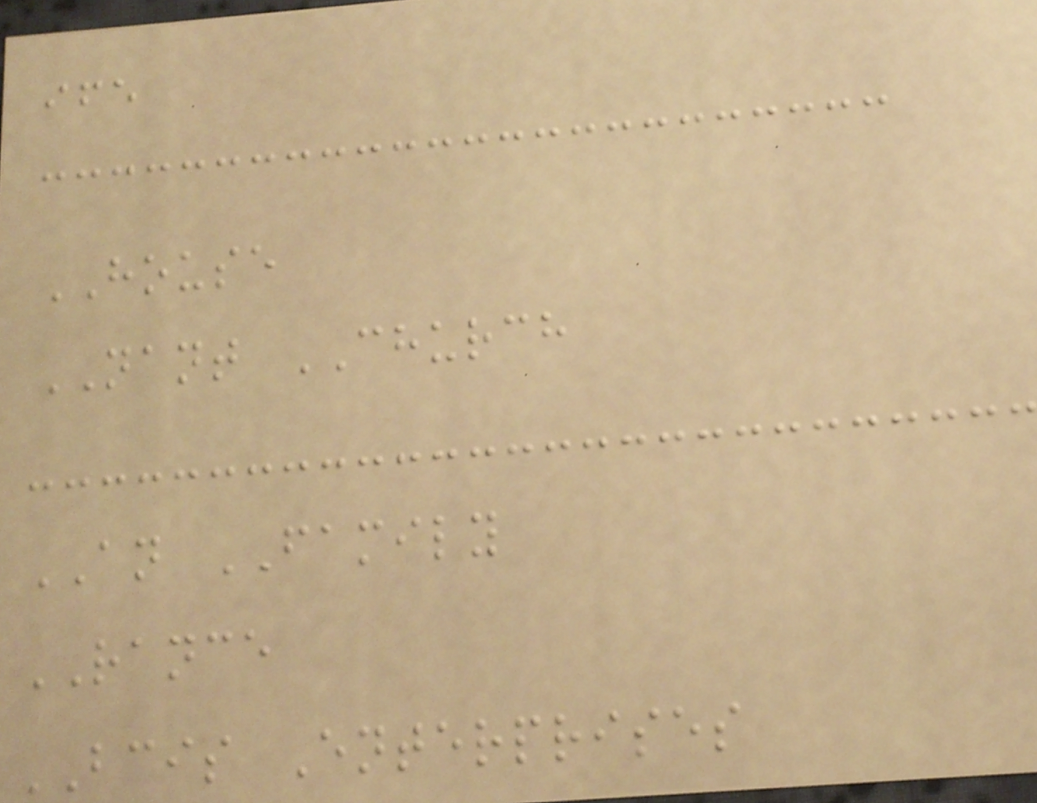ife
HOUSE
NANT CHURCH
AN FAMILY
RANCE
BCIS Enterprises
